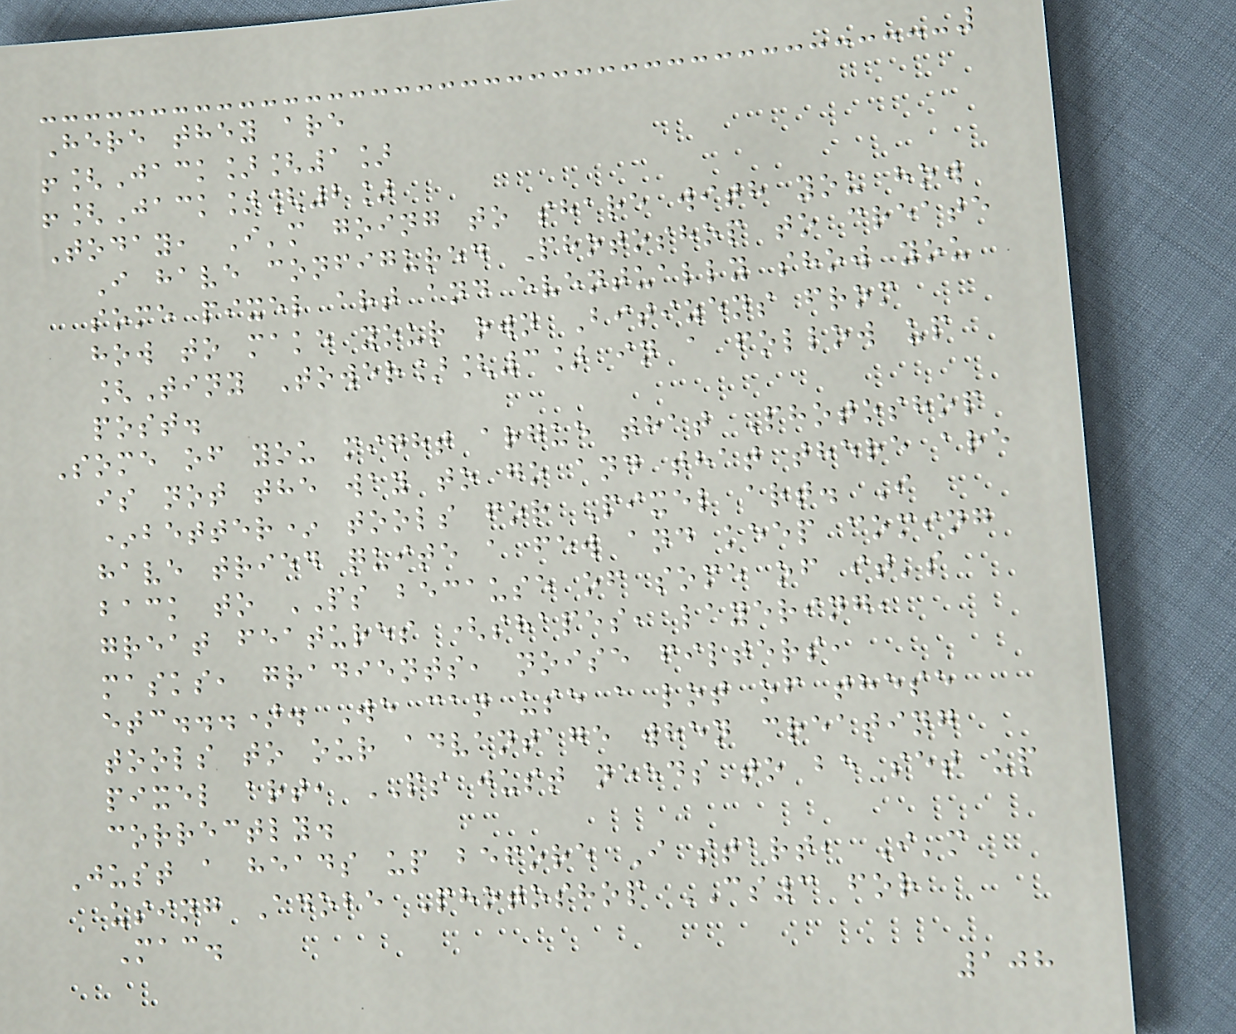Here they are
![Jack][1]
![Jack][2]
Today, I'm going to share with you how
I have configured Photoshop to create
some pixel art and eventually show you
how to make your own Bitizens from
[Tiny Tower][3] in a follow up
post.
Some of you might argue that Photoshop
is not the way to go and that there are
*better* tools for Pixel art. I
have tried quite a few and keep coming
back to PS because of some of it's
great features (shapes, layering,
masks, gradients, noise filters,
etc...). We can use a lot of these
tools to our advantage when creating
pixel art, PS just needs to be set up
correctly.
Just a heads up before I start, I'm
using Adobe Photoshop CS3 for
Mac.
108
